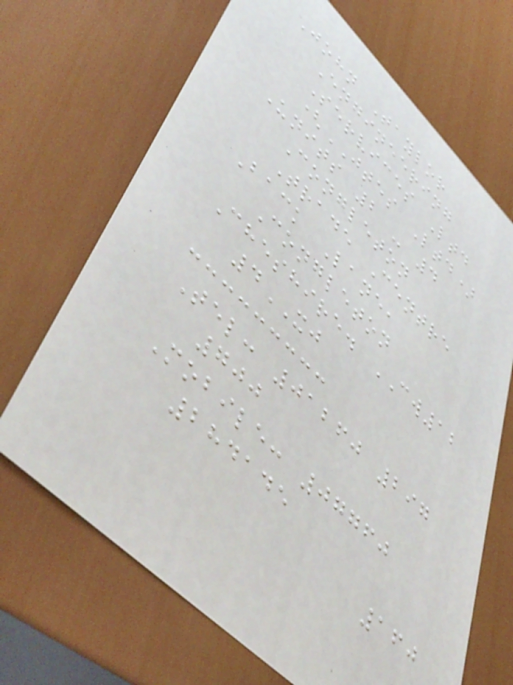John Taylor
Engineering
Services Ltd
(JTES Ltd)
Units 2 - 4
Congleton
Trade Centre
Back Lane,
Congleton
Cheshire. CW12
4XJ
Tel: 01260 297
700
Mobile: 07760
284145
160
